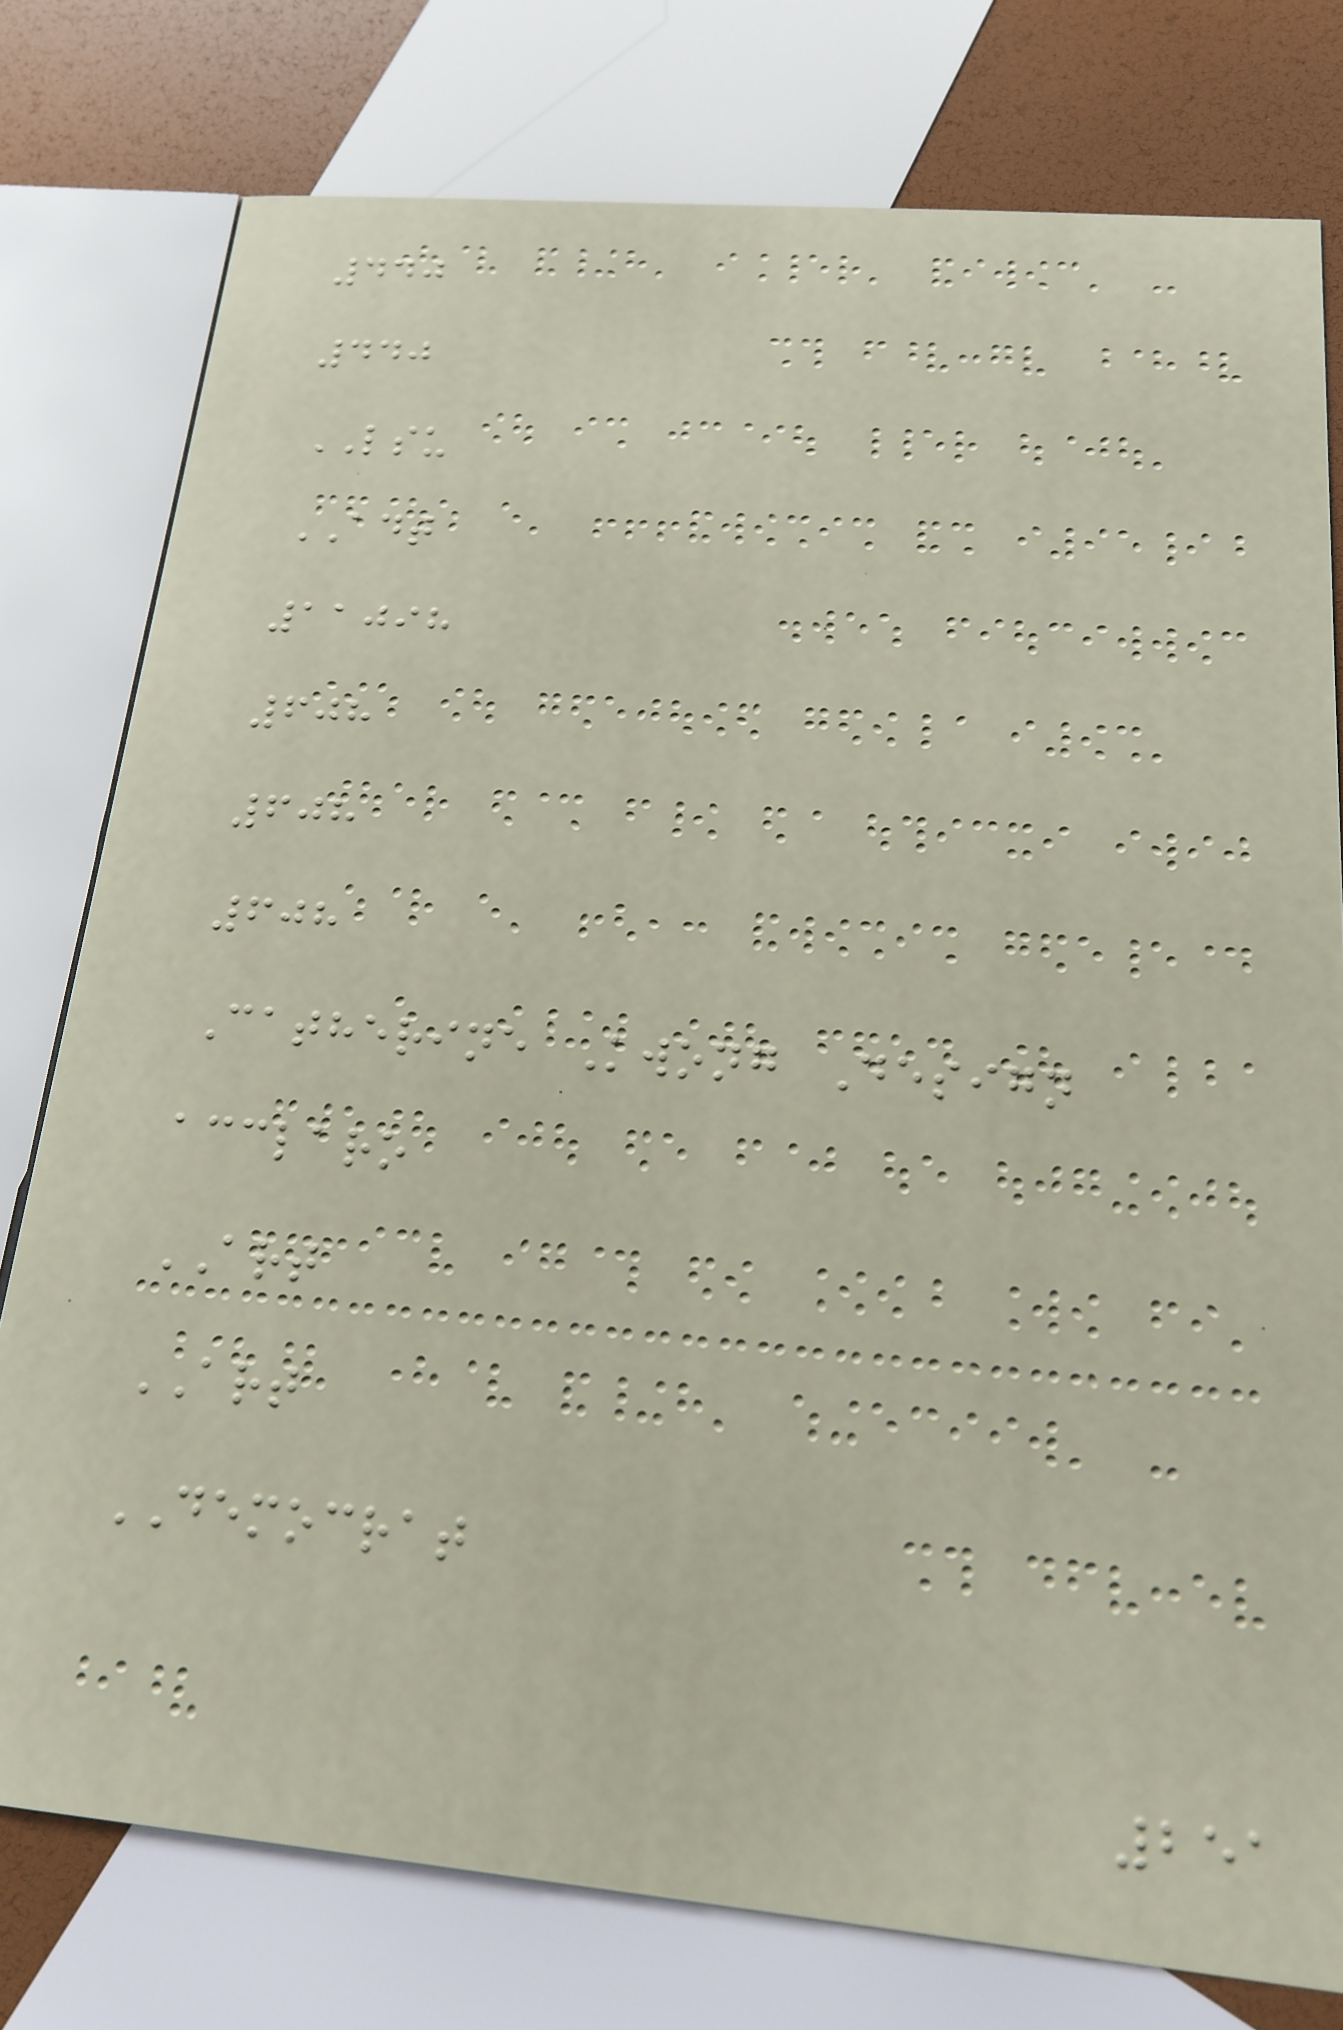440
440
LSU
ADT
11098
608
608
608
Catherine Kwong Design
acclaro
ART
ART
DEMOCRAT
251
